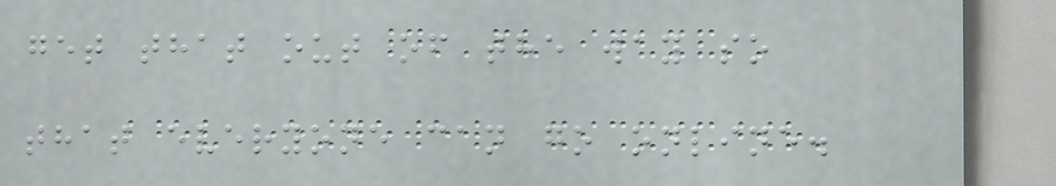get that out of the way so
that everyone can go online.
